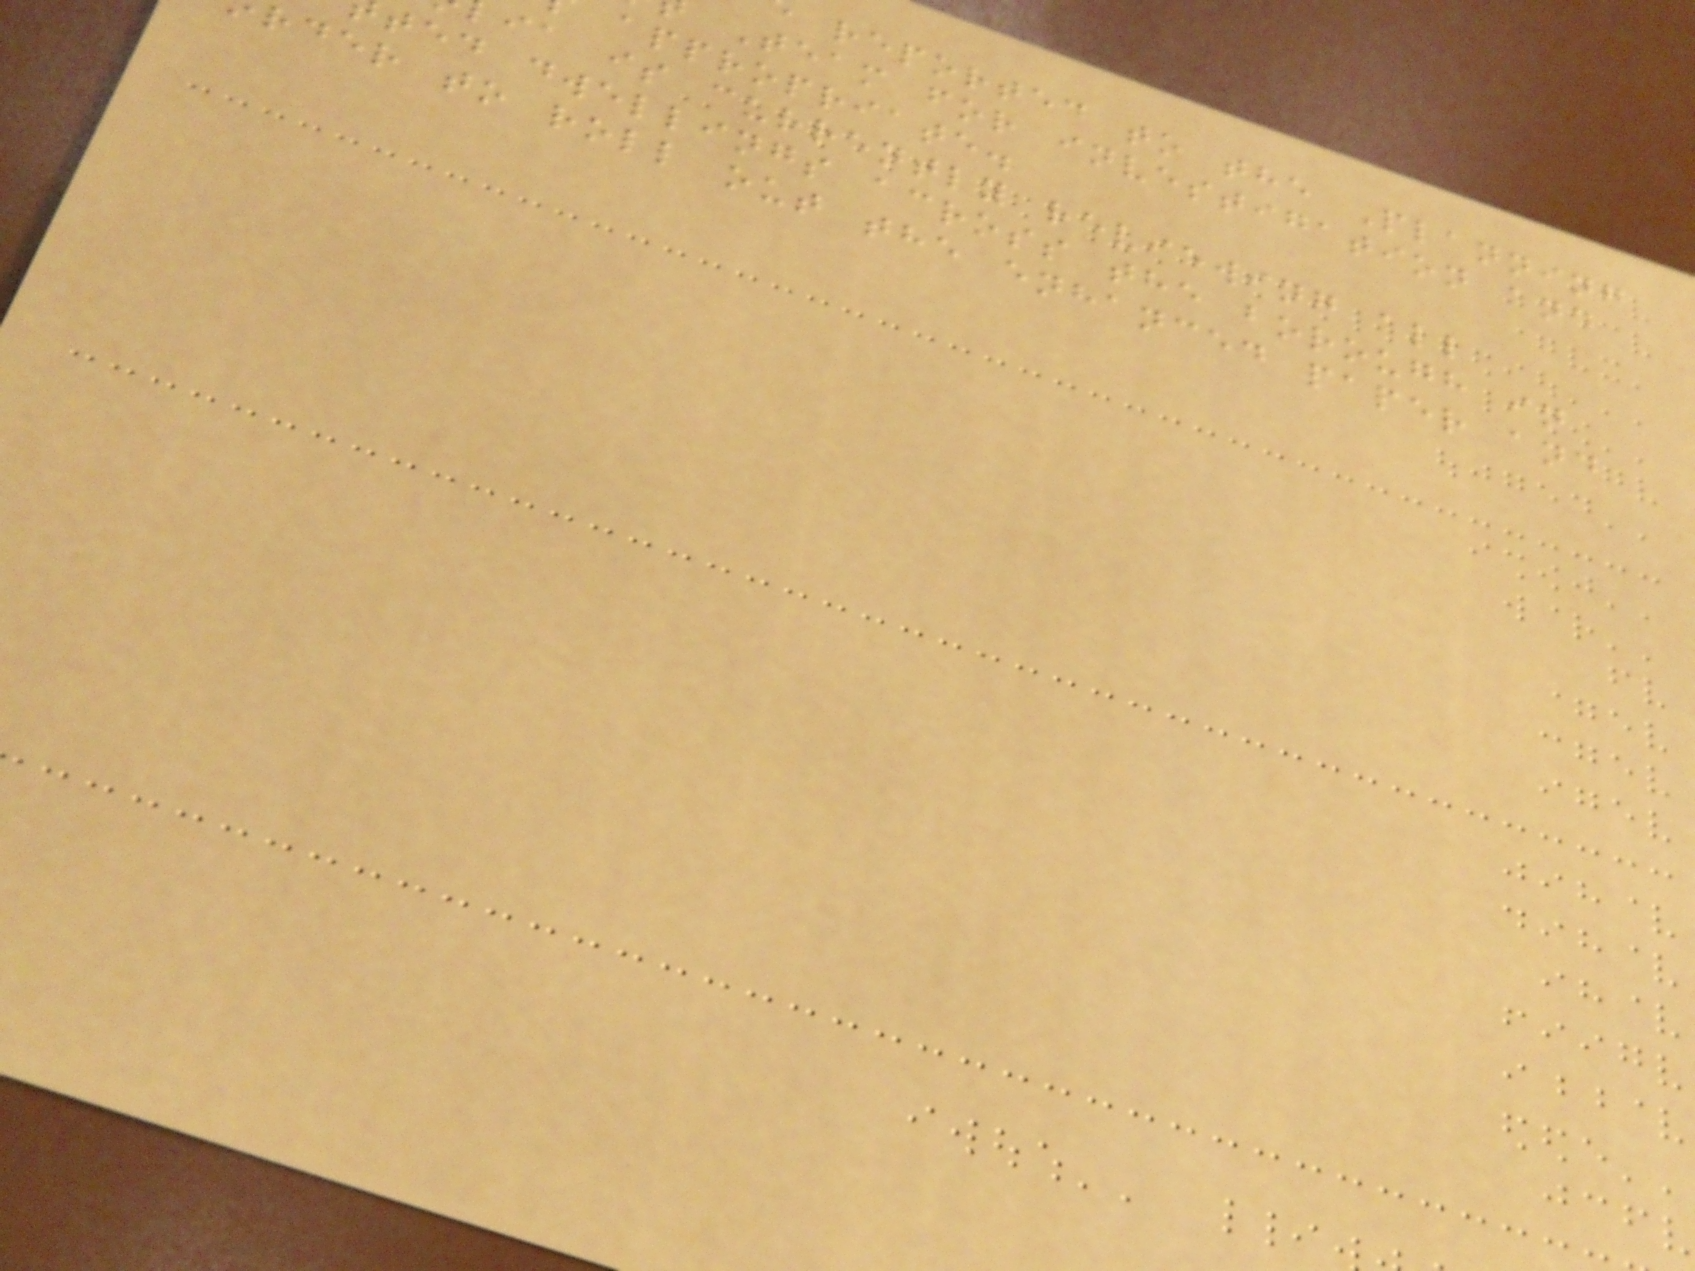reported to the Planning
Team for investigation and
appropriate.
ia is currently reviewing all
ted dwellings across the borough in
rder to roll out the enhanced paper and
